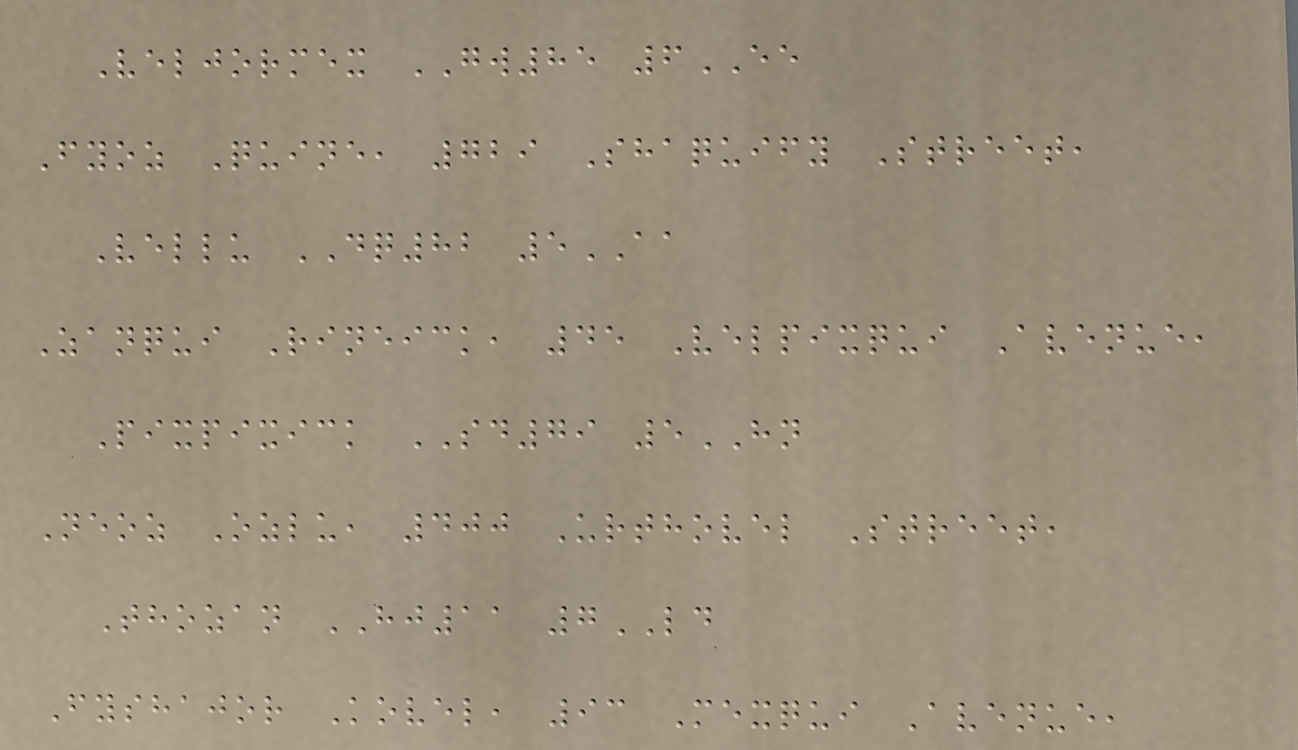Veljormex GW85 6EE
Fyoz Quine, 729 Shaquify Street,
Vellu DQ82 5AA
Zanqui Rineick, 45 Velpixqui Avenue,
Pixpixick SD79 5HN
Neoz Ozlu, 400 Urthovel Street,
Thozan HJ11 7LD
Fyshajor Kovel, 93 Mexqui Avenue,
